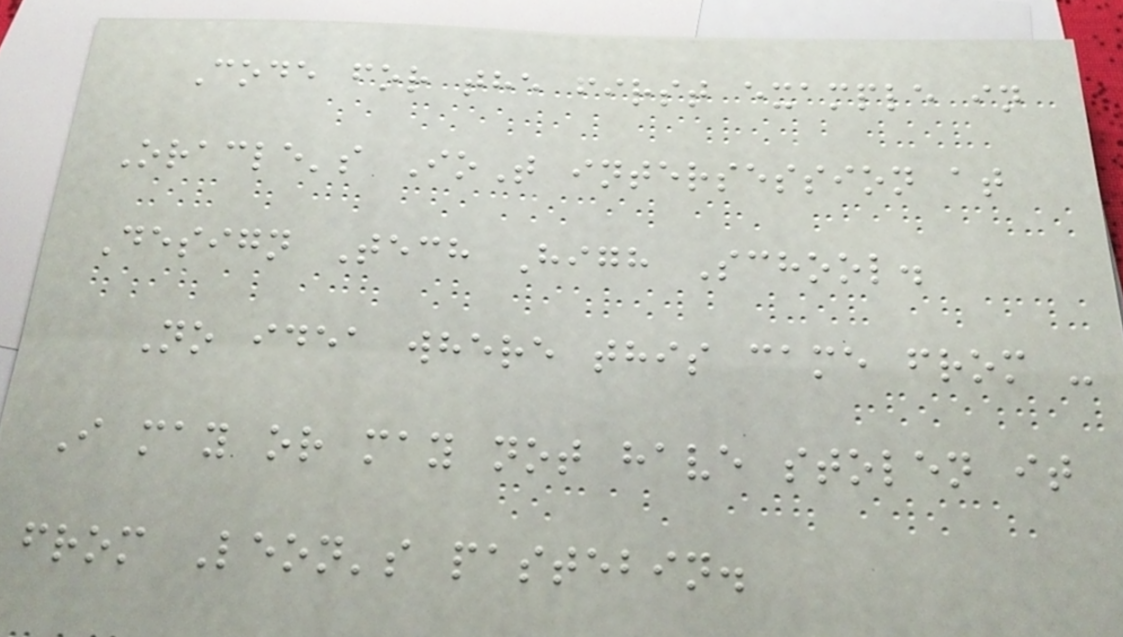Code for the first example in
Oracle's IoT intersession at
Design Tech High School.
No idea where this came from -
I may or may not have stolen it
from Leon's pastebin.
